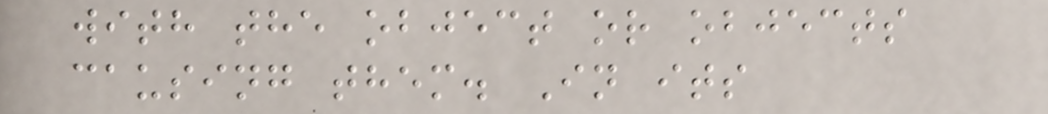with the object or objects
causing them. In its
